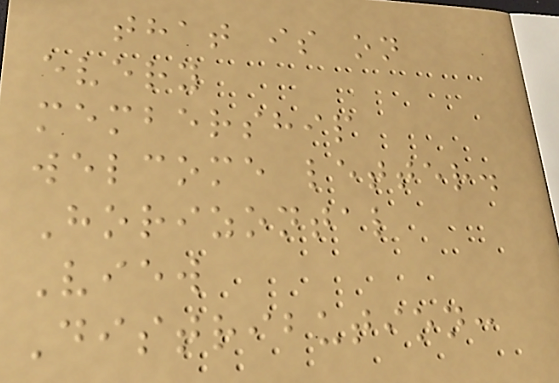that is on
every
membership
welcome letter.
Horizontal
View
Distribution:
